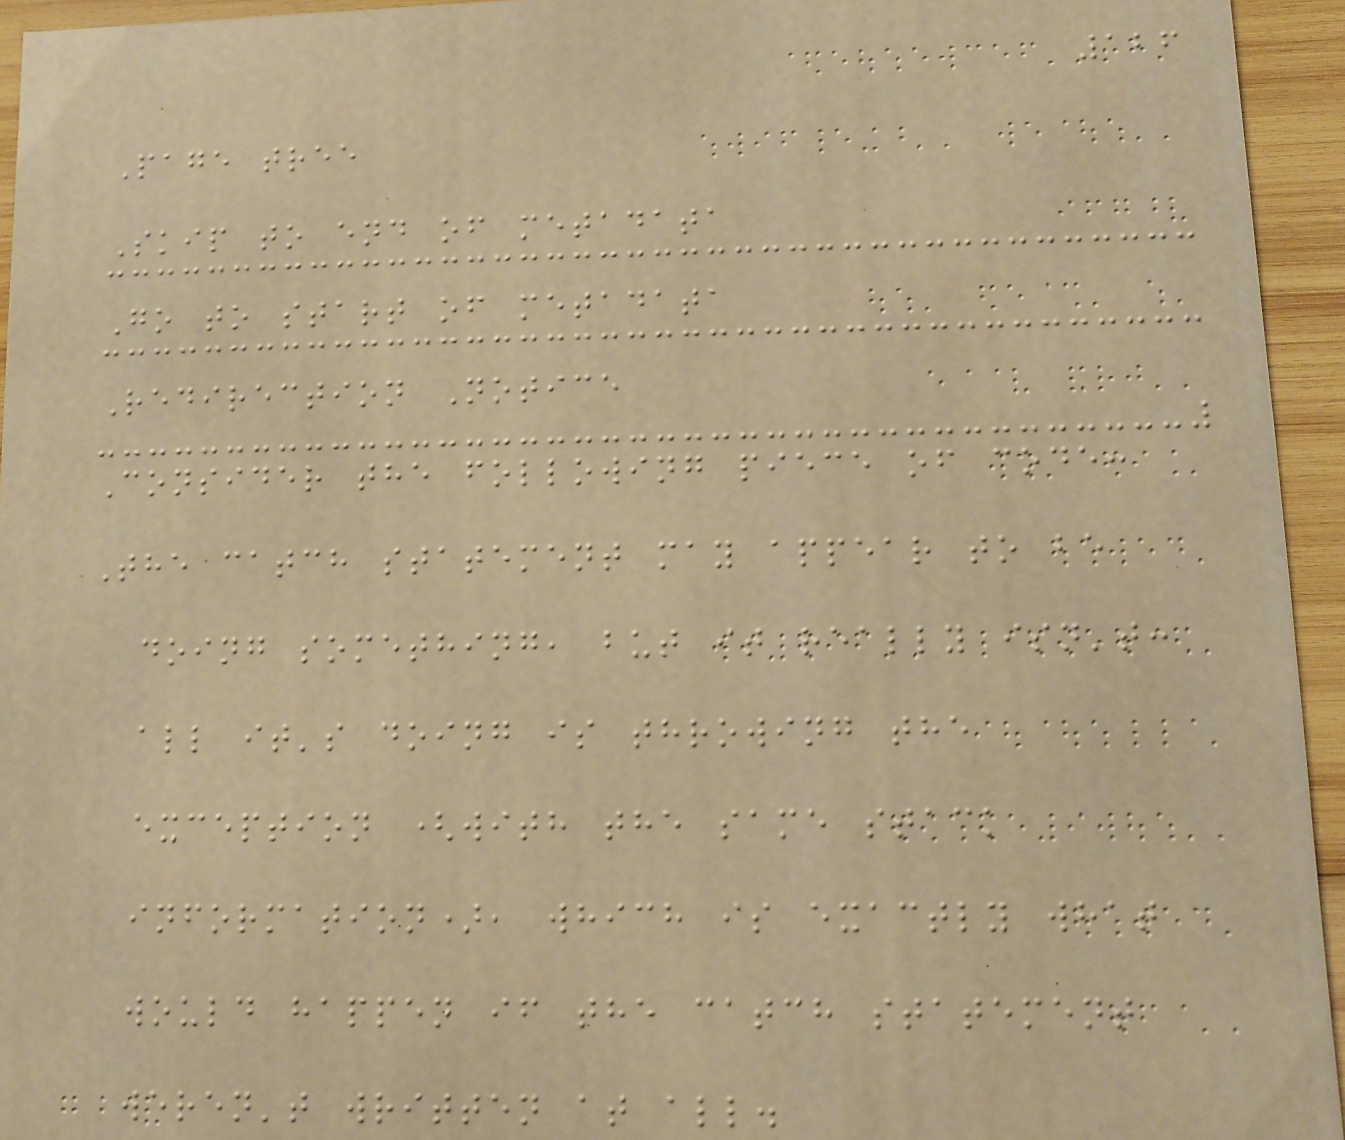126
Page tree
Skip to end of metadata
Go to start of metadata
Redirection Notice
Consider the following piece of code:
The catch statement may appear to be
doing something, but it really isn't:
all it's doing is throwing the
exception (with the same stack
information), which is exactly what
would happen if the catch statement
weren't written at all.
